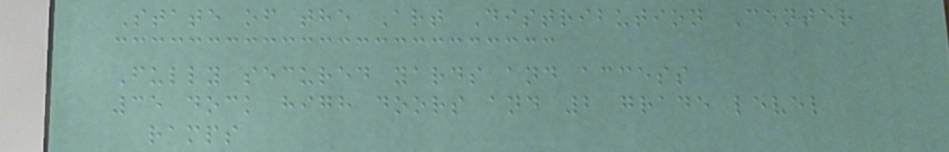State of the Art Distribution Center
Fully secured yards and access
35 dock high doors and 2 grade level
ramps
